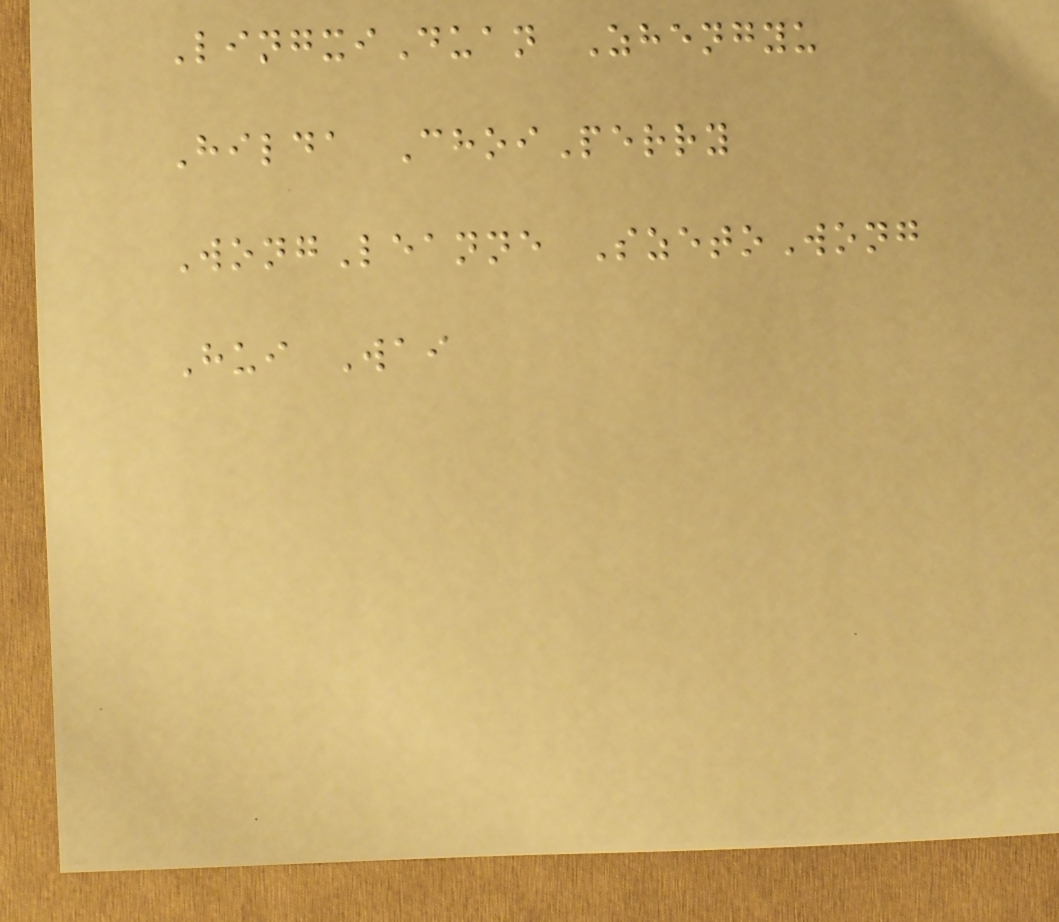LingxiDuan Zhengyu
Hilda ChoiPerry
WongLeanne SzetoWong
Hui Wai
